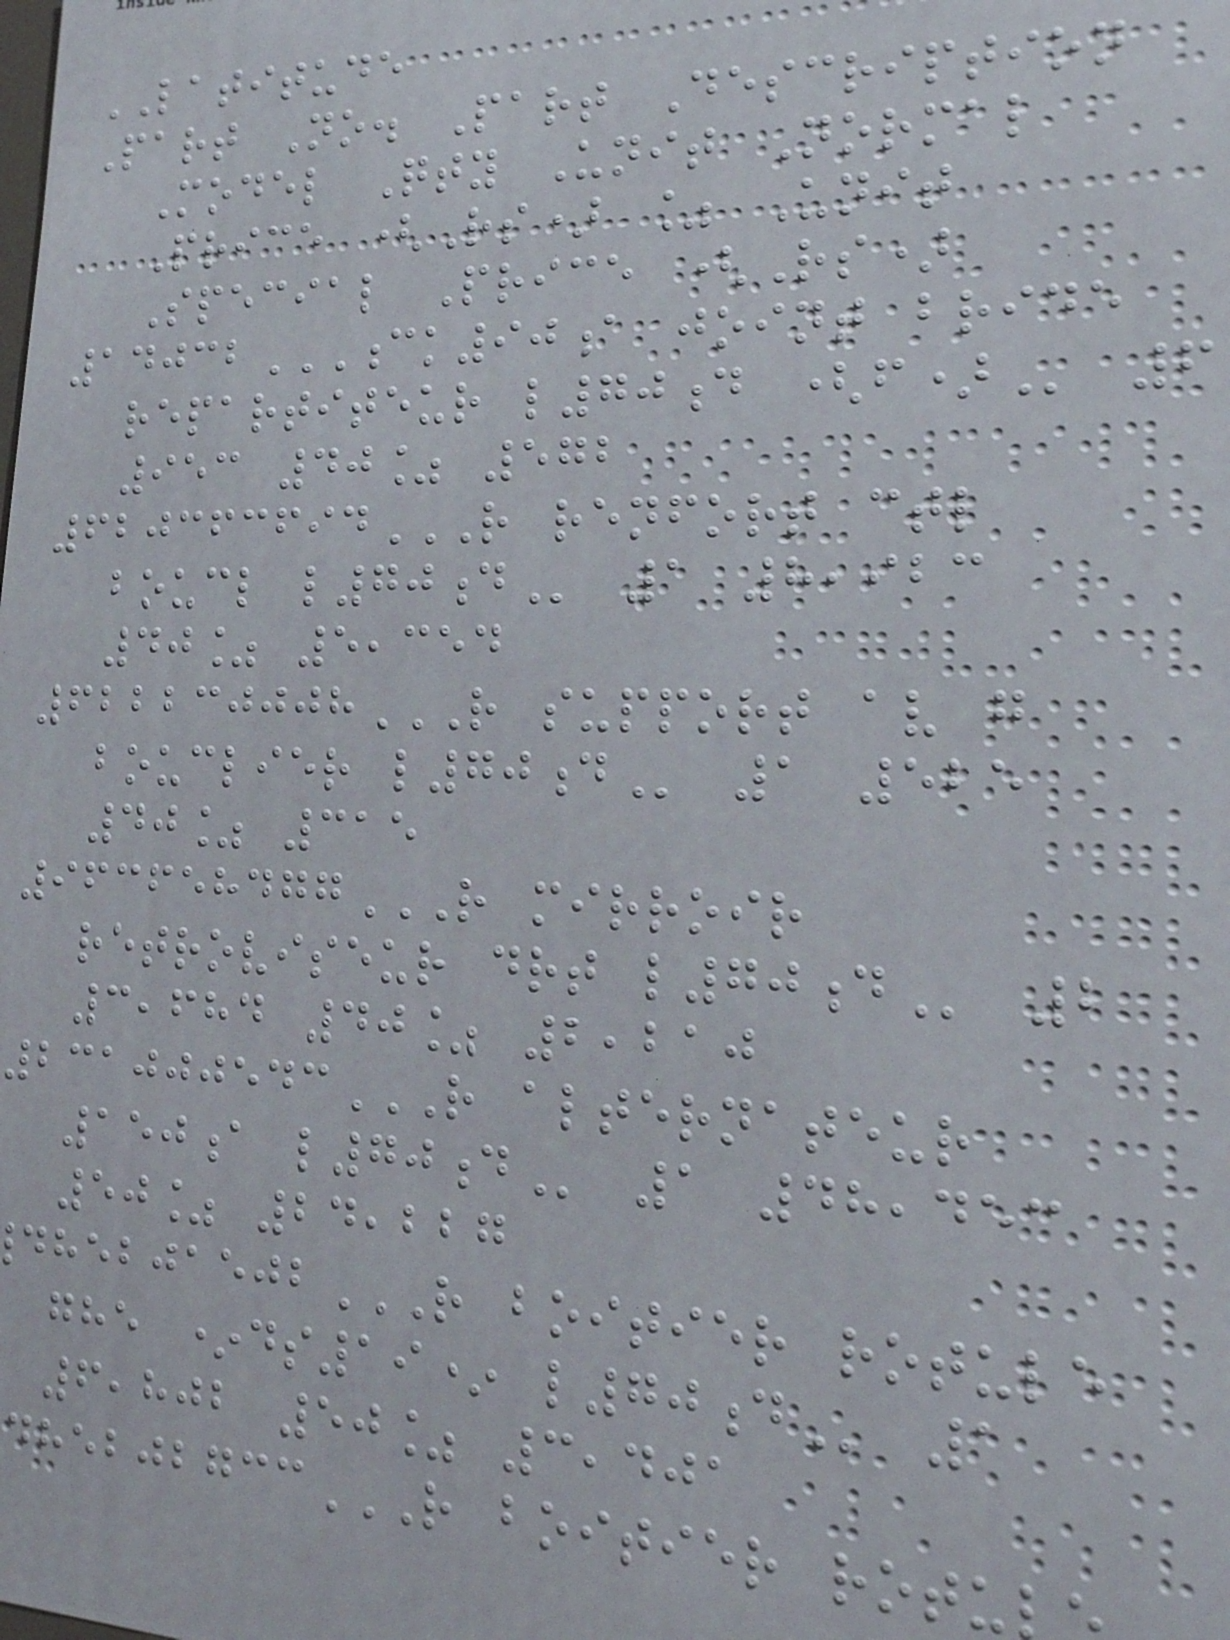LATITUDE
Part No. Part Description
Model Qty Unit Normal
Price (Rs) % Unit
Special Price (Rs)
14032CK90A JOINT BRIDE
repartiteur l70d
953 40% 572
620363694R RENFORT CTL
40% 5,354
622230008R SUPPORT AV G
bouclier
40% 315
963658477R MIRROIR
retroviseur drt
3,684 40% 2,210
231000543R ALTERNATEUR
50% 24,227
ghe *ds19*
6,802 50% 3,401
